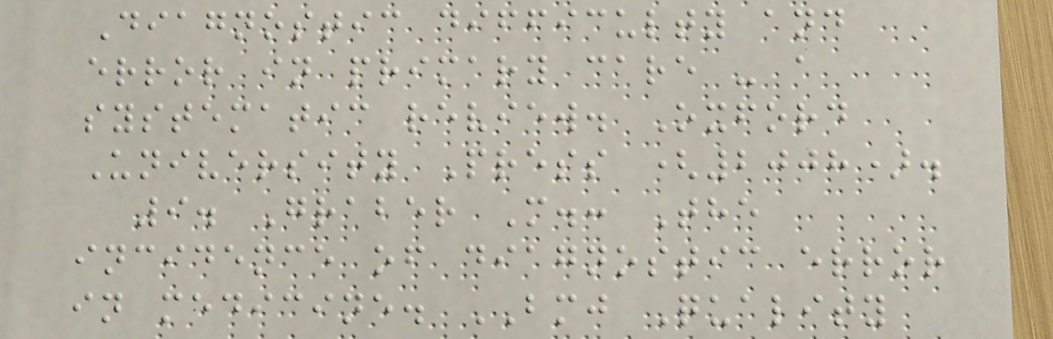Diagnostic difficulty and
error in primary care - a
systematic review. Oxford
University Press (2008).
9. Graber M.: The
incidence of diagnostic error
in medicine. BMJ Quality
